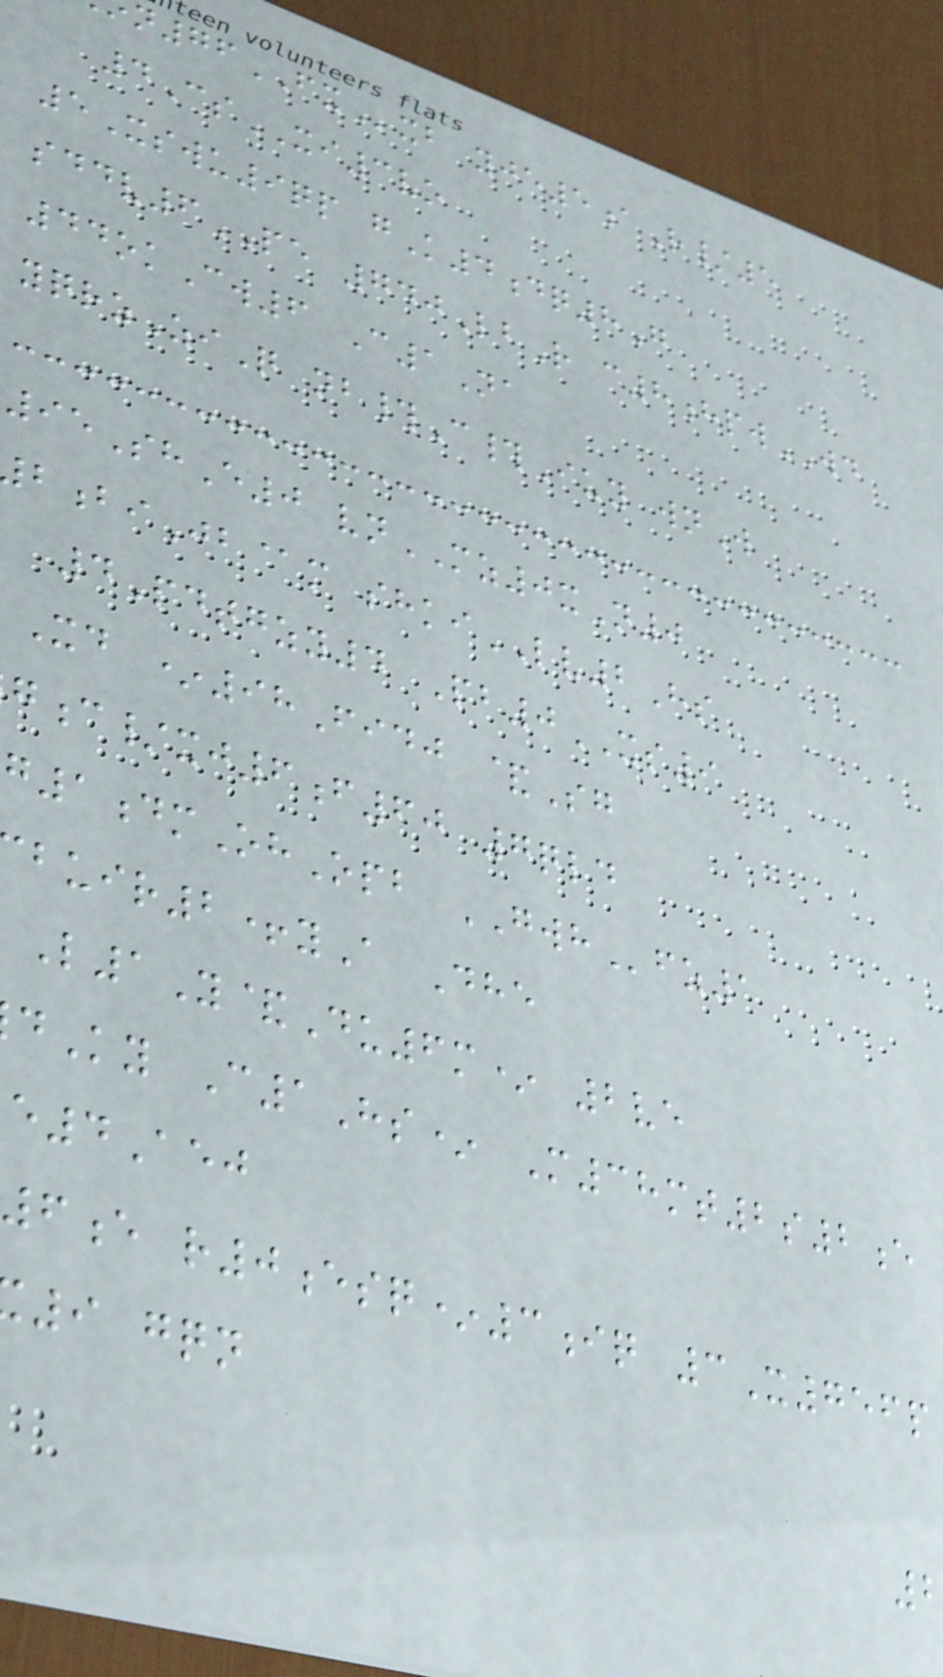n76FXxb yje5aR/5
4CsXI3vo
5Xswu9qp gK4dq8G
sddv6PE 740LbR c8hpwWD
44okCw6 C1Na
yqrzZiQ nb#C#Iuy wnW
95ShE0 vnMZ0xN0
biJb@m shkiLV2Hs
4Pdtgzy4 Pb0XS9
Xd *98Fidj &Sg
c/xj6f60 7qld
1dmOhOpb GWHfz1
uir2+yA Dhe
L1Y&Du6m* 2ve
Ky C1Hs* M38mt2s2e
e4Aej
6e r0esq*3iq 3X756p
9 gqn
